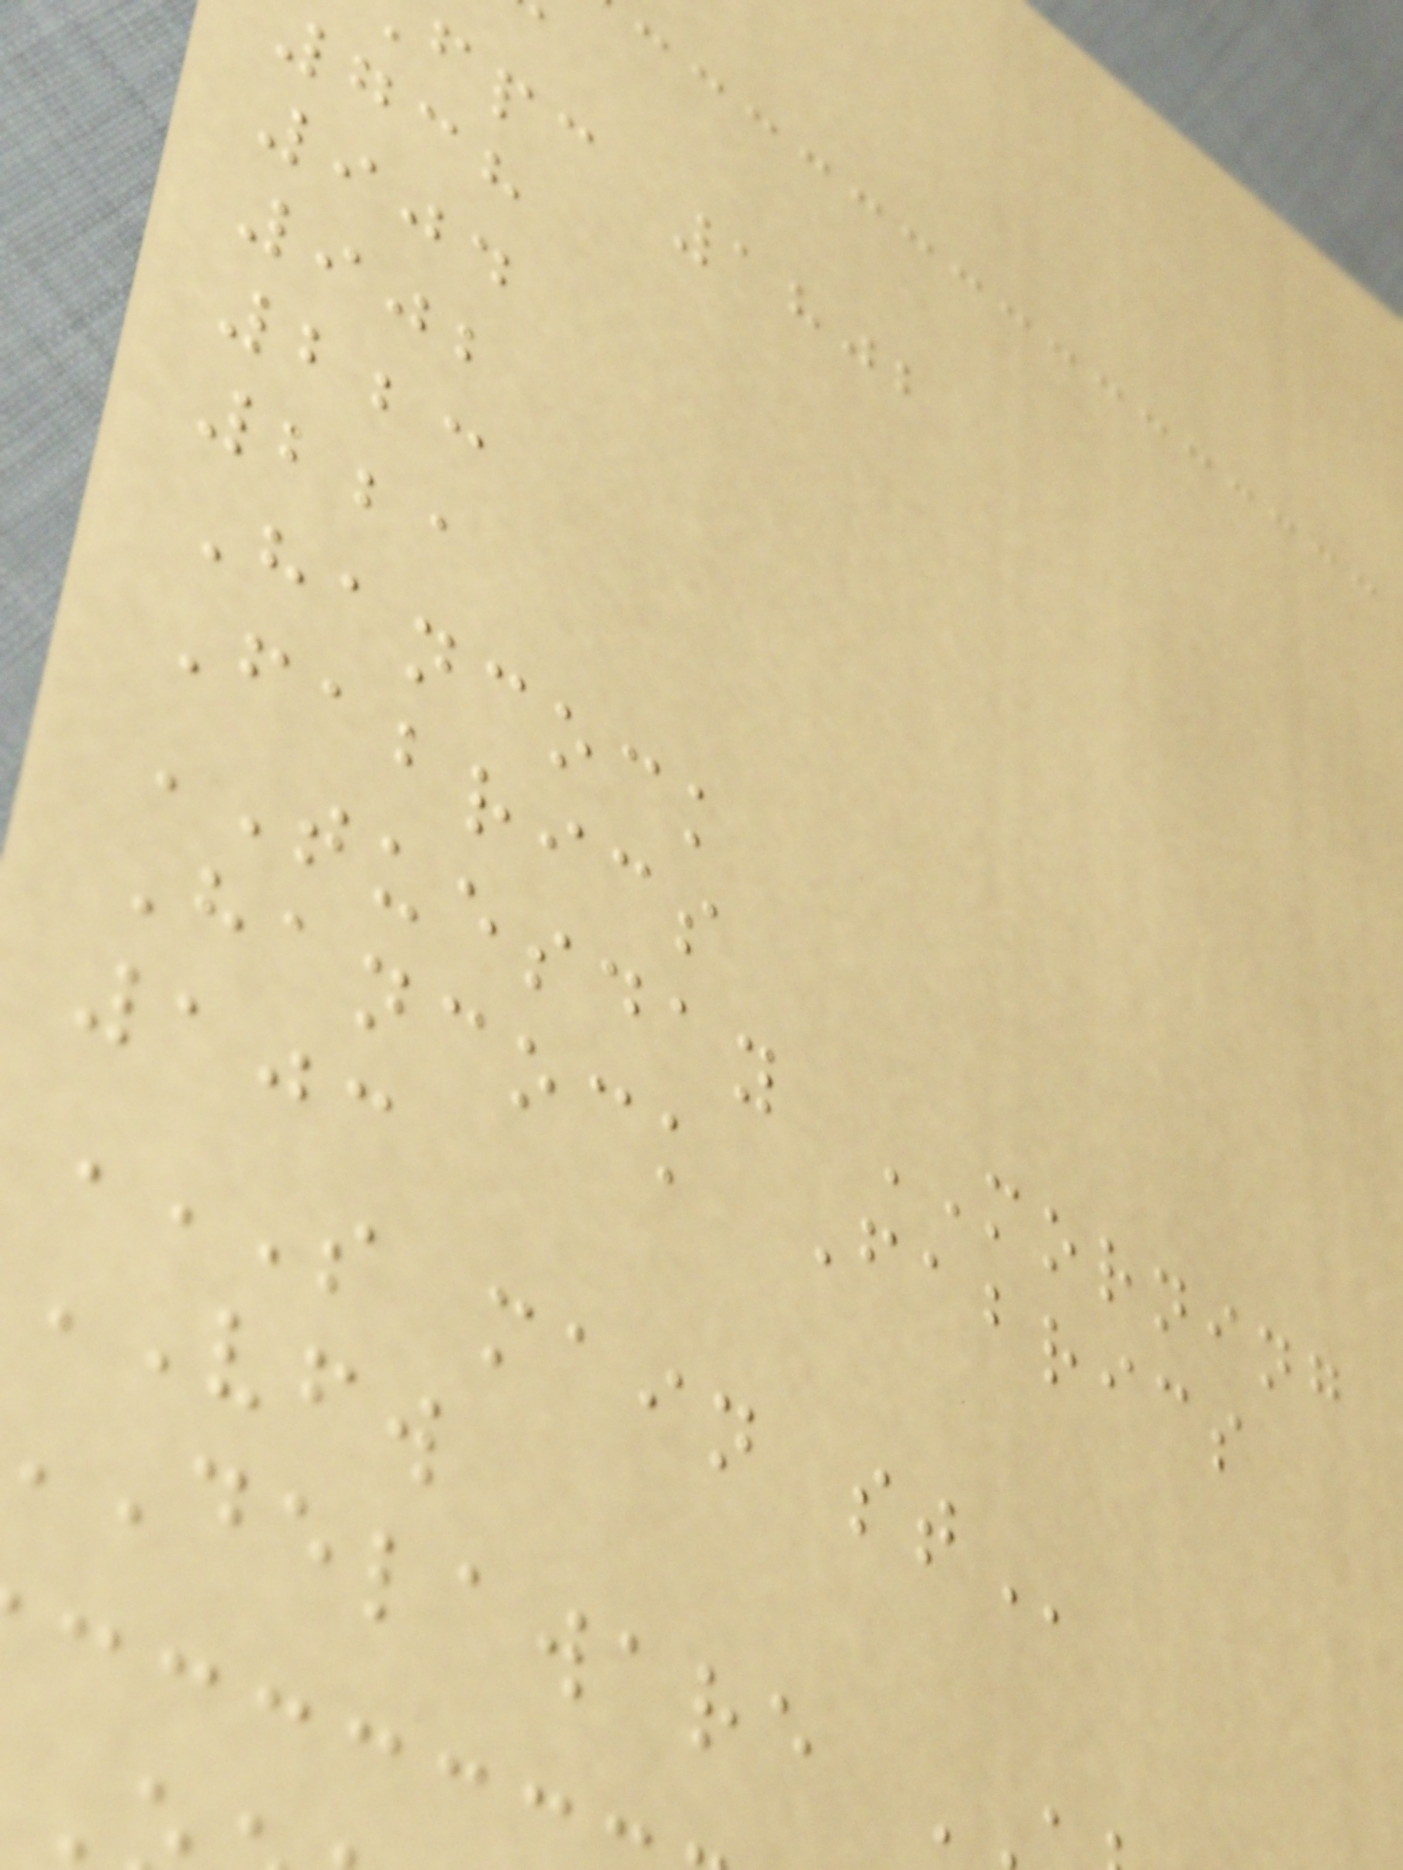fpc 1802
738
904
902
223
221
Hancock
Fabrics
TUESDAY MORNING
Hancock Fabrics
103
S MAIN ST
VFW
delaware
